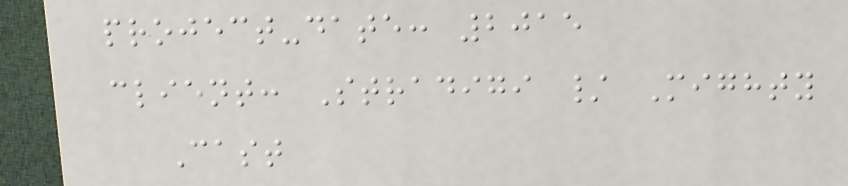project-date: 2015
client: Stradigi / Mighty
Cast
